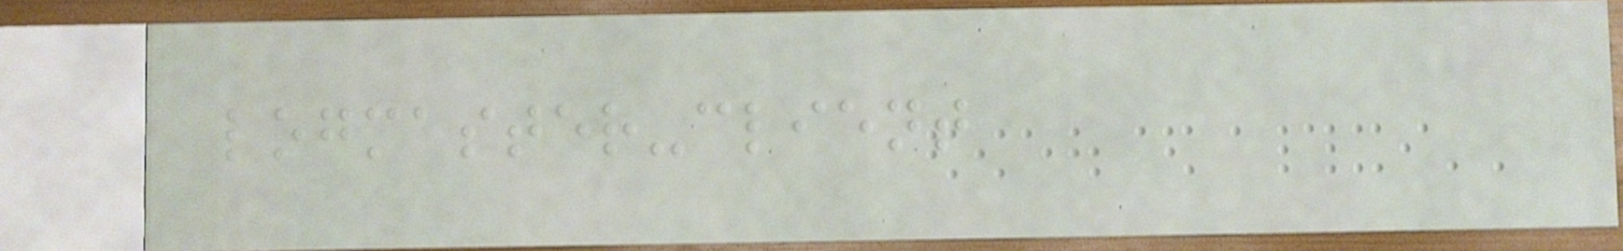logmaster-client
